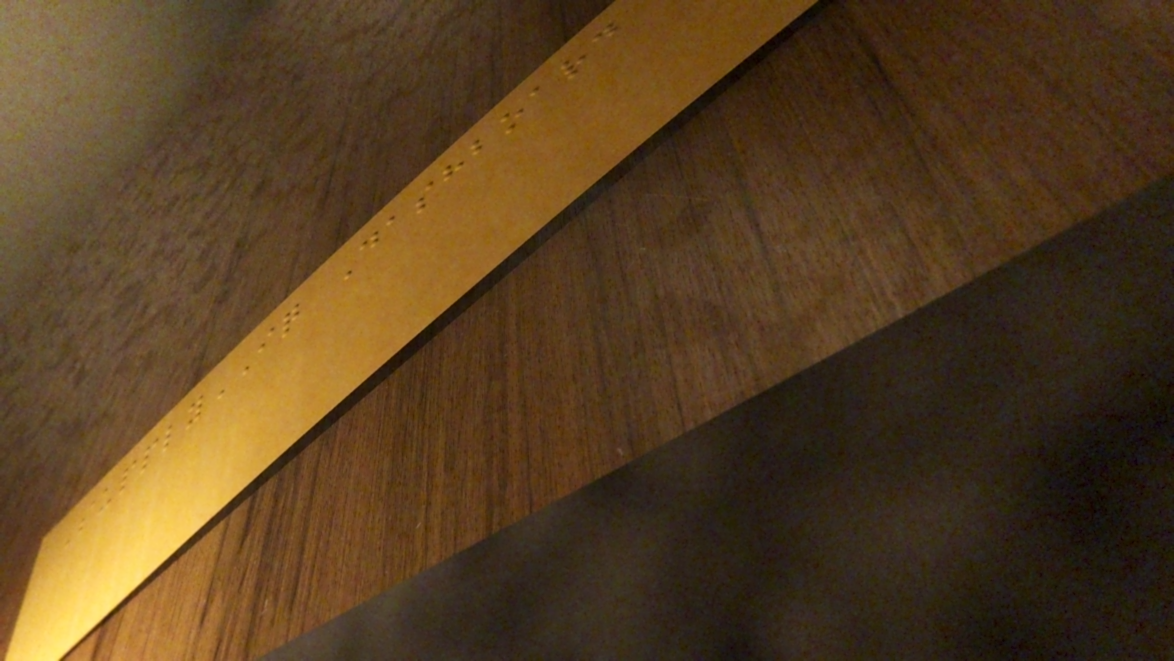SupplyIQ Dashboard
